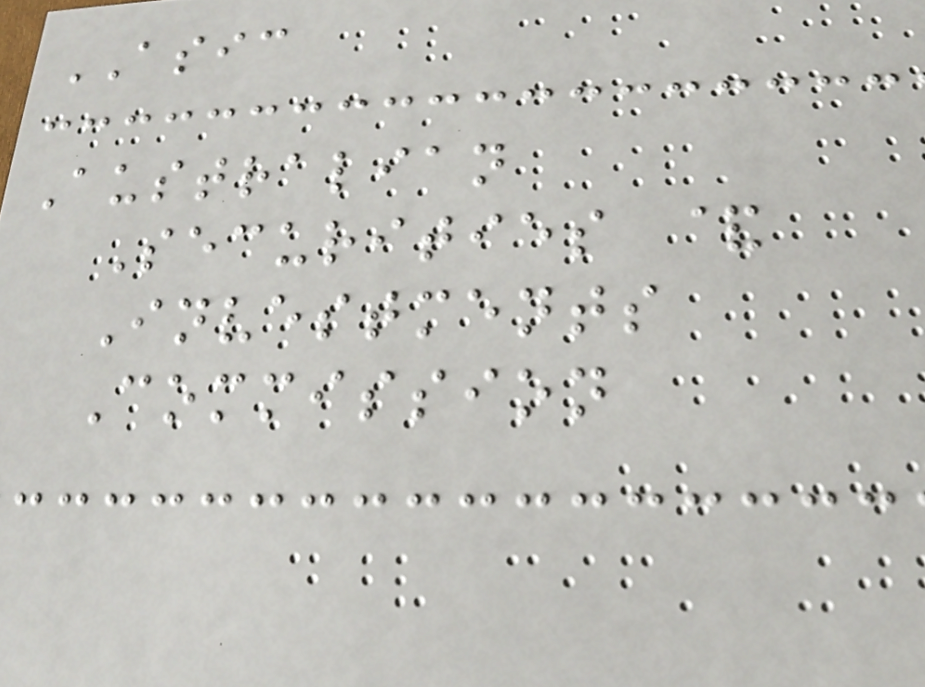ASIC
Australian
Securities &
Investments
Commission
